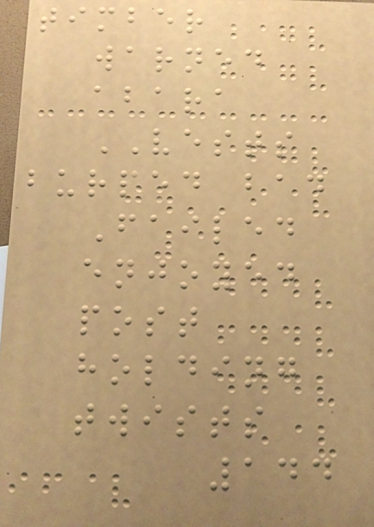timber
warned
abara
VESTS
burped bad
Failed
enjoyed
post
holding
twists
144
